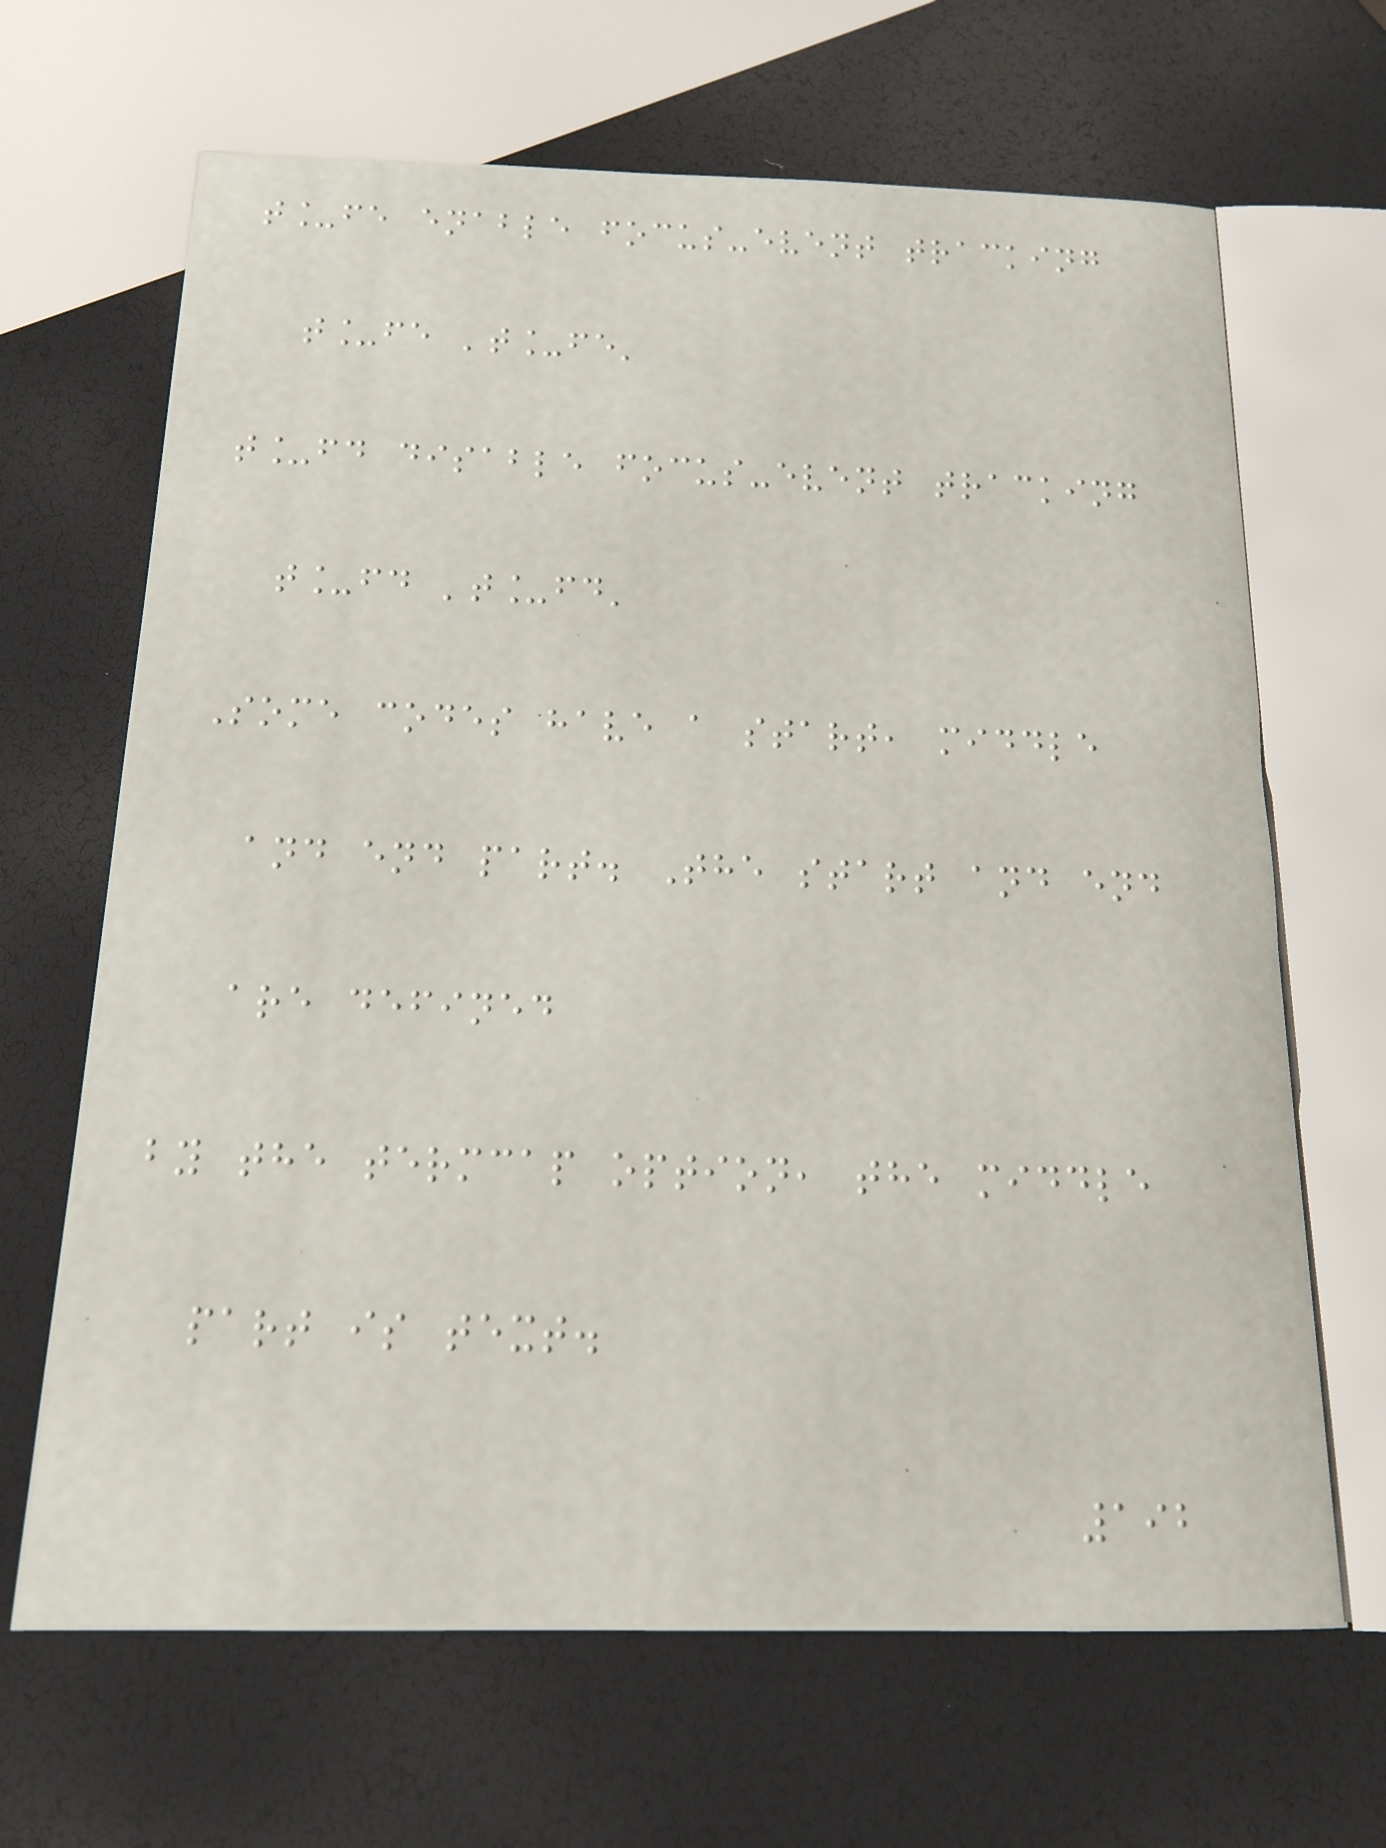t_fe enable focus-event tracking
t_fe 't_fe'
t_fd disable focus-event tracking
t_fd 't_fd'
Some codes have a start, middle
and end part. The start and end
are defined
by the termcap option, the middle
part is text.
192
